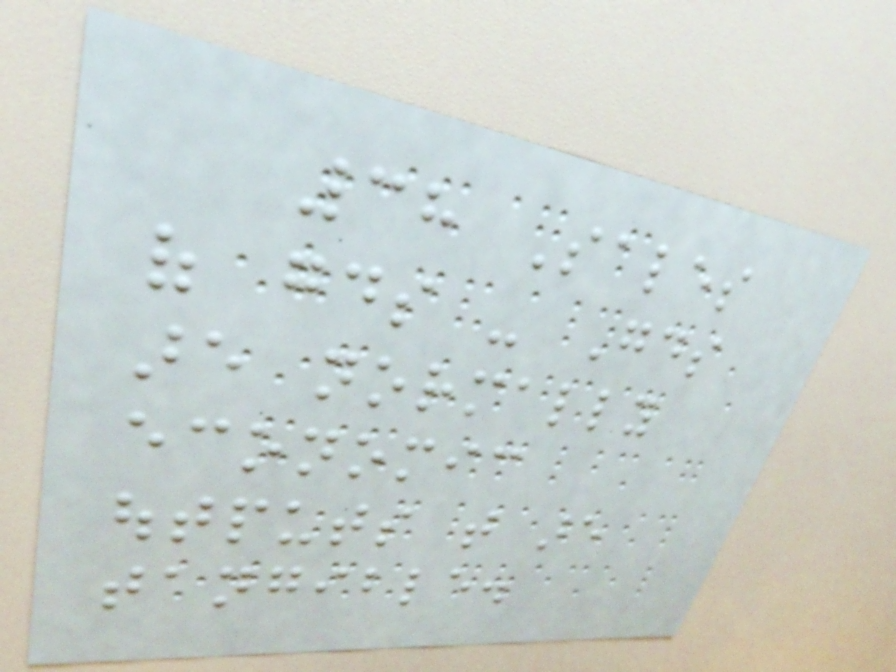38 Sales
of goods - Goods
are normally
economic
outputs that are
tangible.
